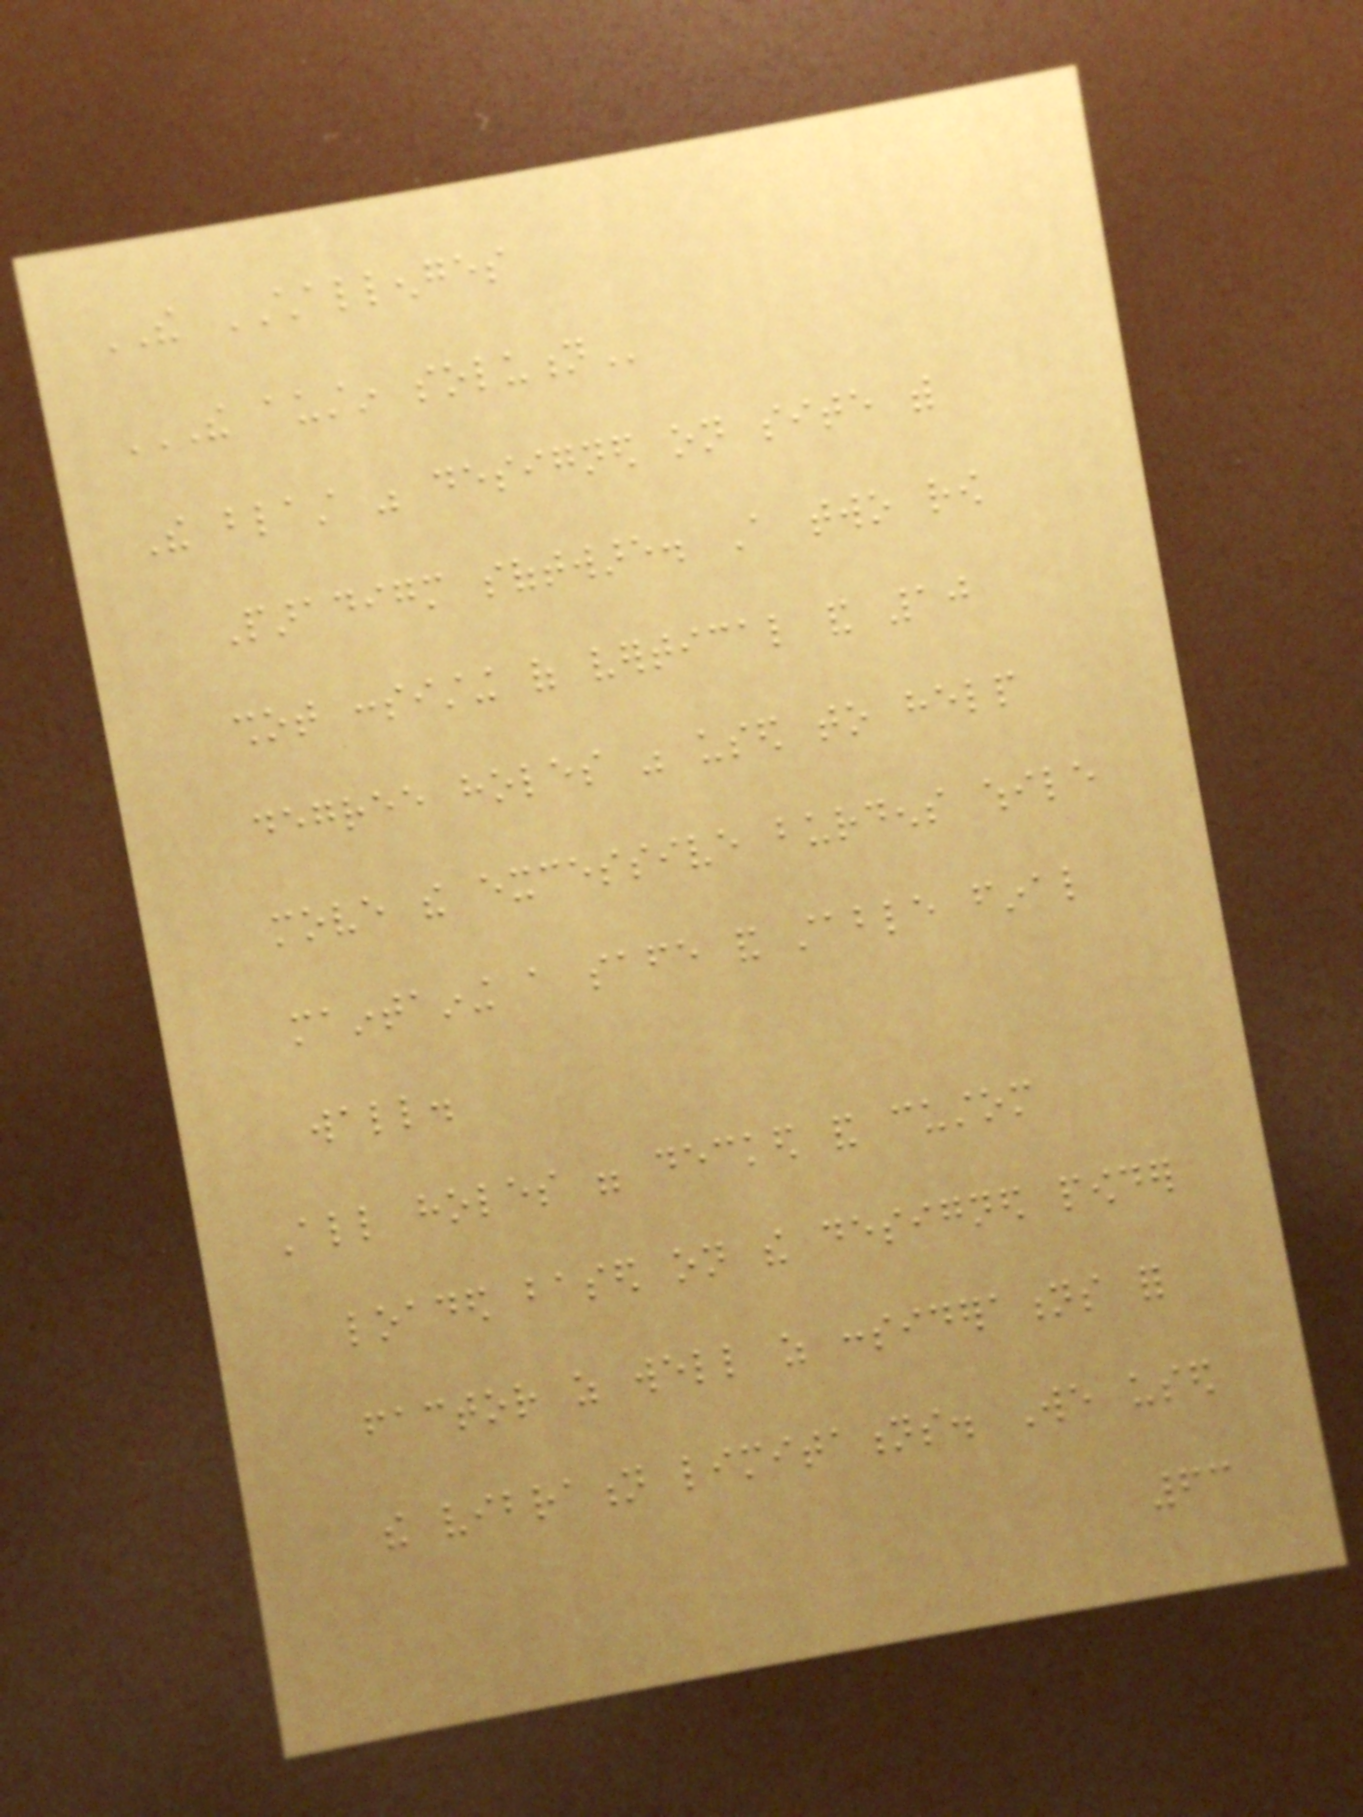THE CHALLENGES
THE AUSTIN SOLUTION
The blast was designed on site with
Paradigm software. A two row
shot consisting of vertical and 10
degree holes was used to help
move the excessive burdens while
maintaining a safe and stable final
wall.
All holes were decked and custom
loaded based on the designed powder
factor as well as considerations for
the vibration limitations. We used
63
